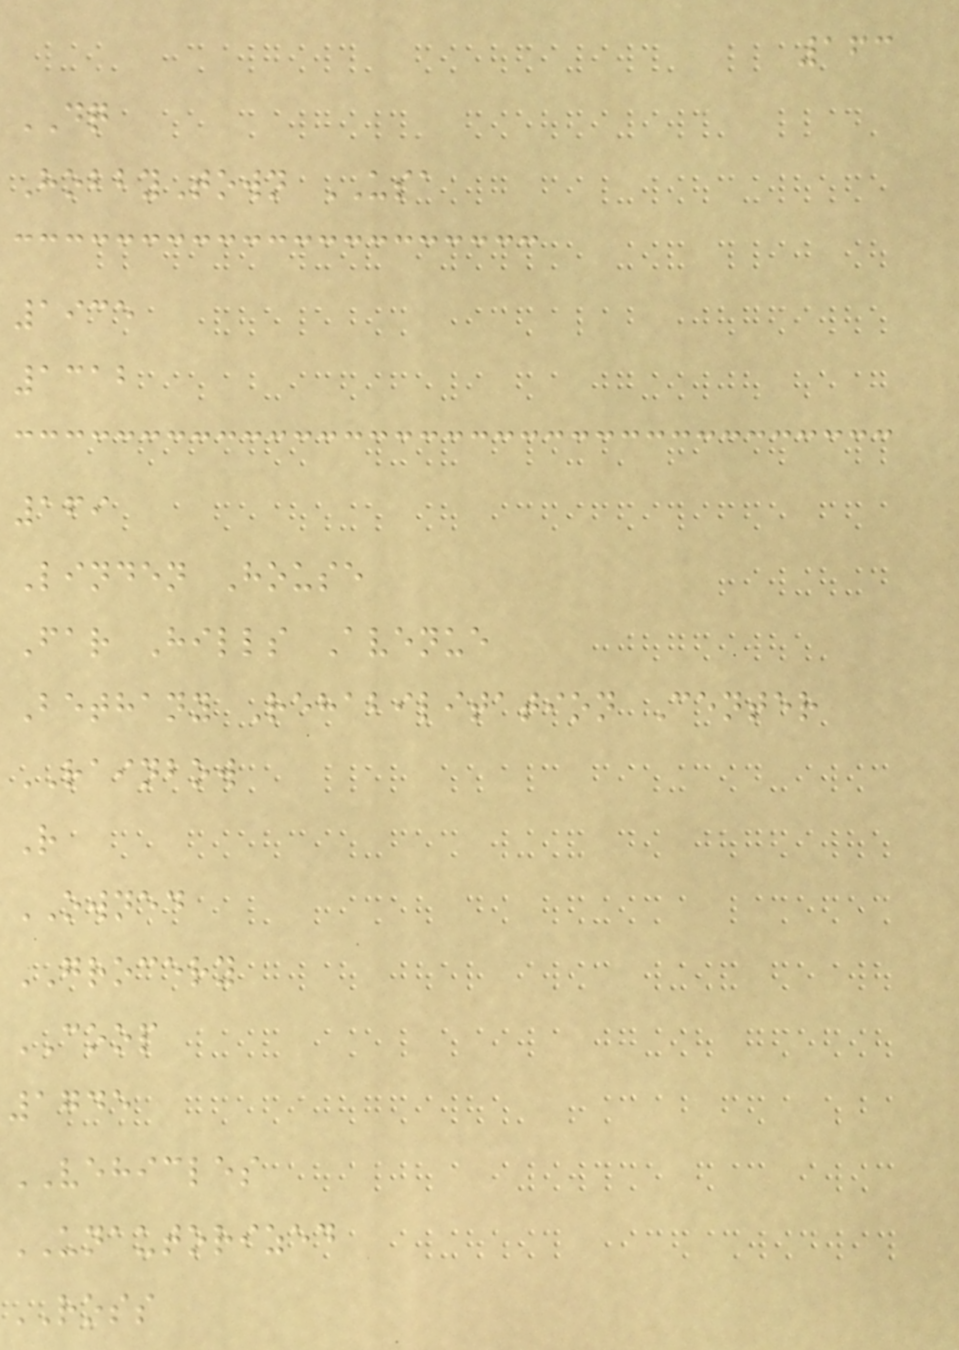163
DQ
HobbyTown USA
1935
1312
169
Linden House
Far Hills Avenue
Bethany Rehabilitation Center
RAINBOW
R
OWNED
GROCERY
COOP
1745
VEHICLES
UNAUTORIZED
ROSS
